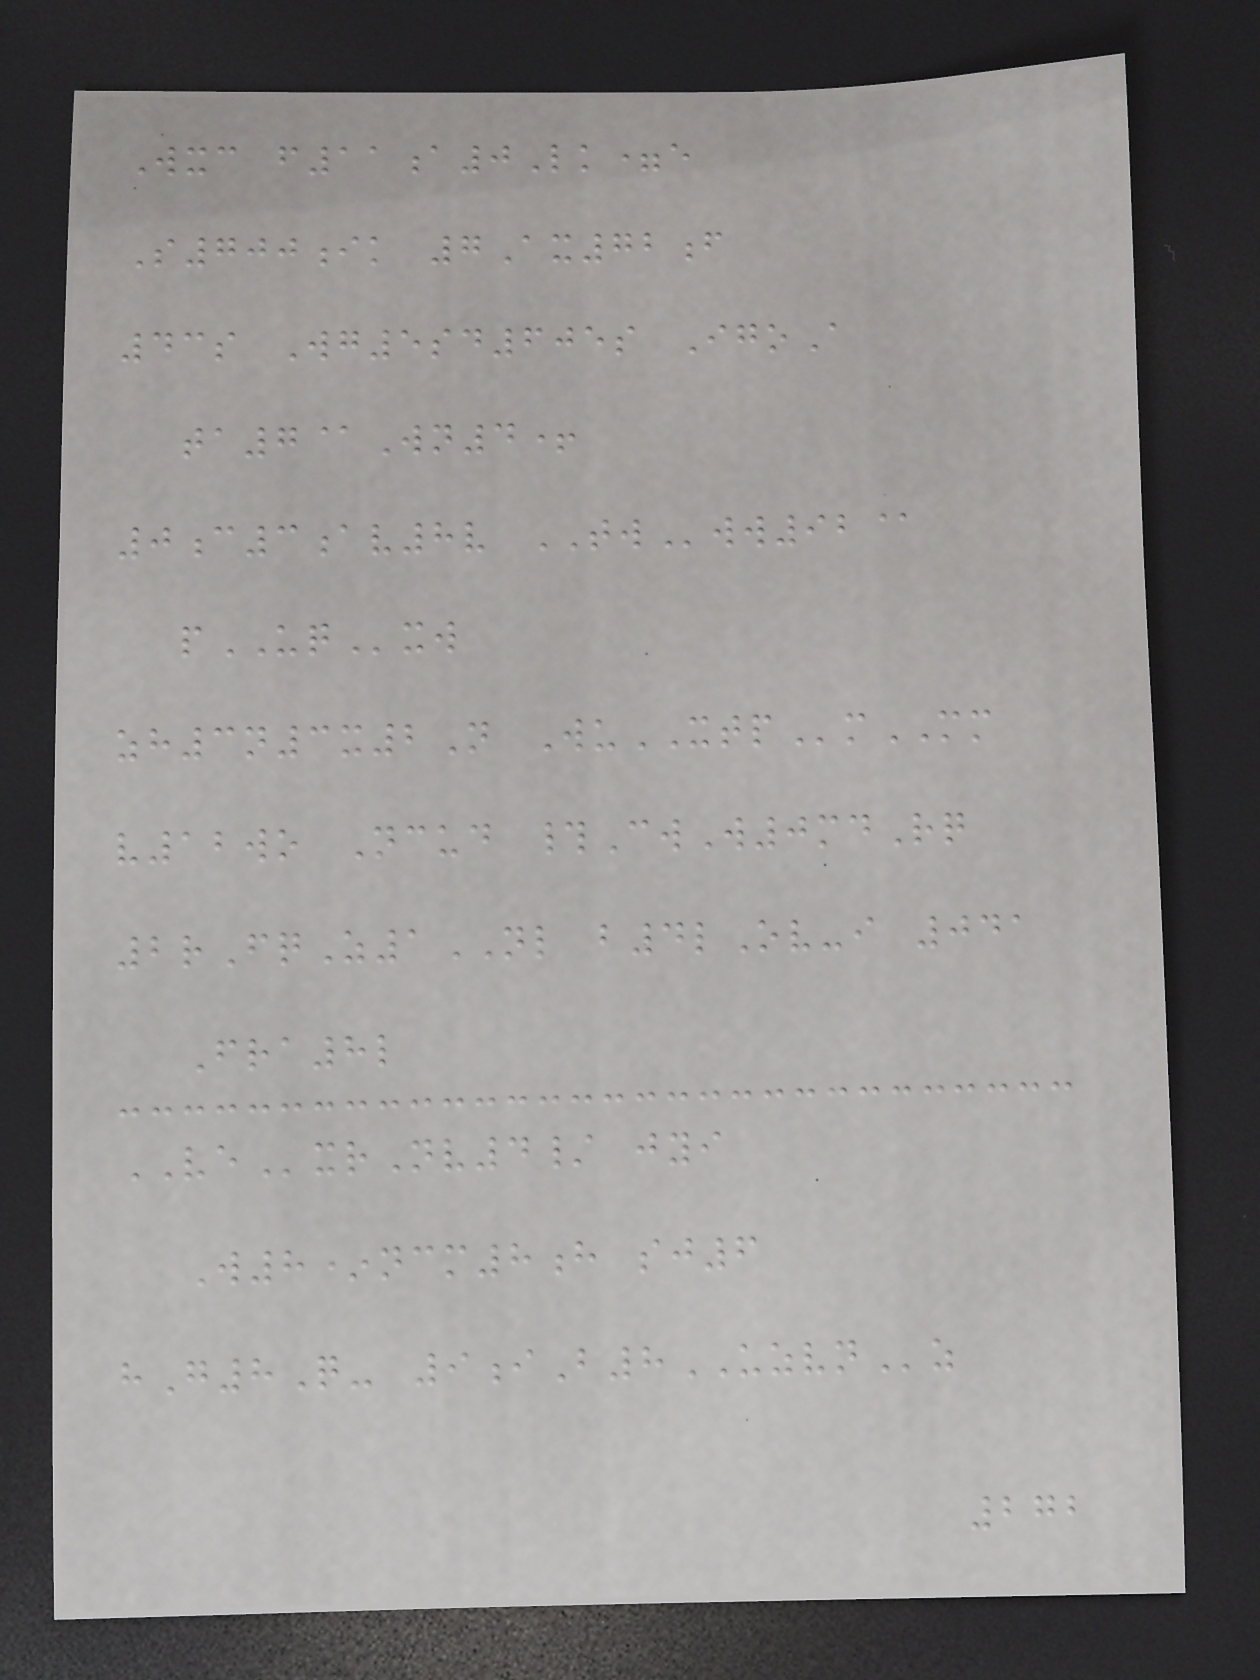Wxc f11a0Lk=e
S700ik 7Ax72f
43s Wg5sd605s IgoA
ta7@Wn4+
0c3av8v TWww92@
pUQxw
zh3n3x2N WuXTPmMM
v12wo Ncud #CwW0mdRq
2rFqZ1NL b4lOv-i 041
Fra8l
VExrNv4/ jyi
W8*ncm8h sj6
hG8Q- 9iB8UZVNz
272
